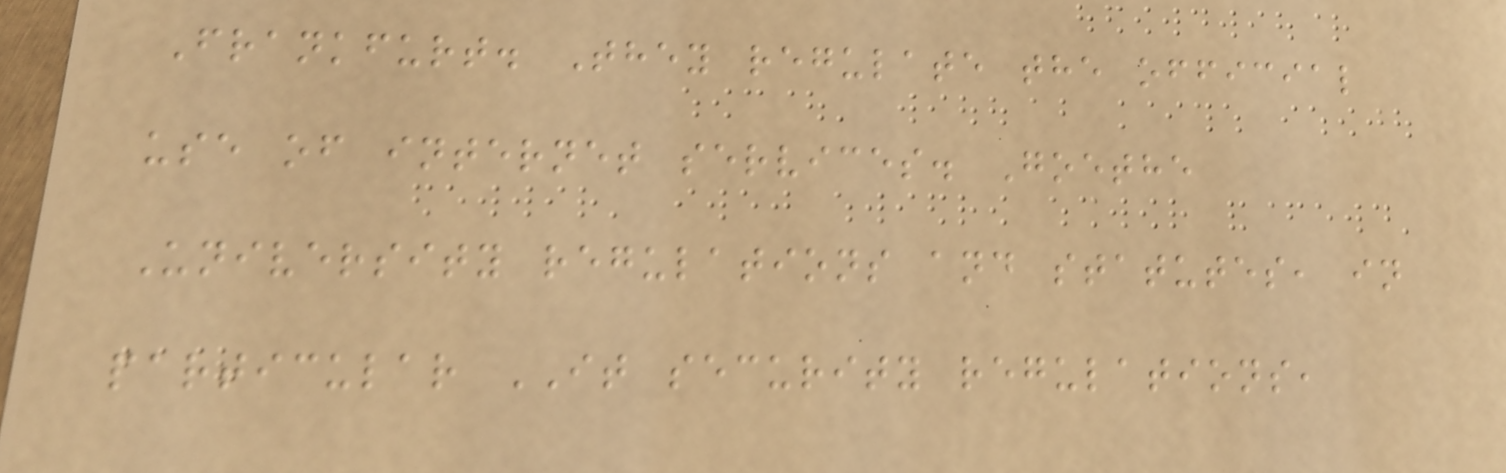Frankfurt. They regulate the official
use of internet services. Goethe
University regulations and statutes, in
particular IT security regulations,
